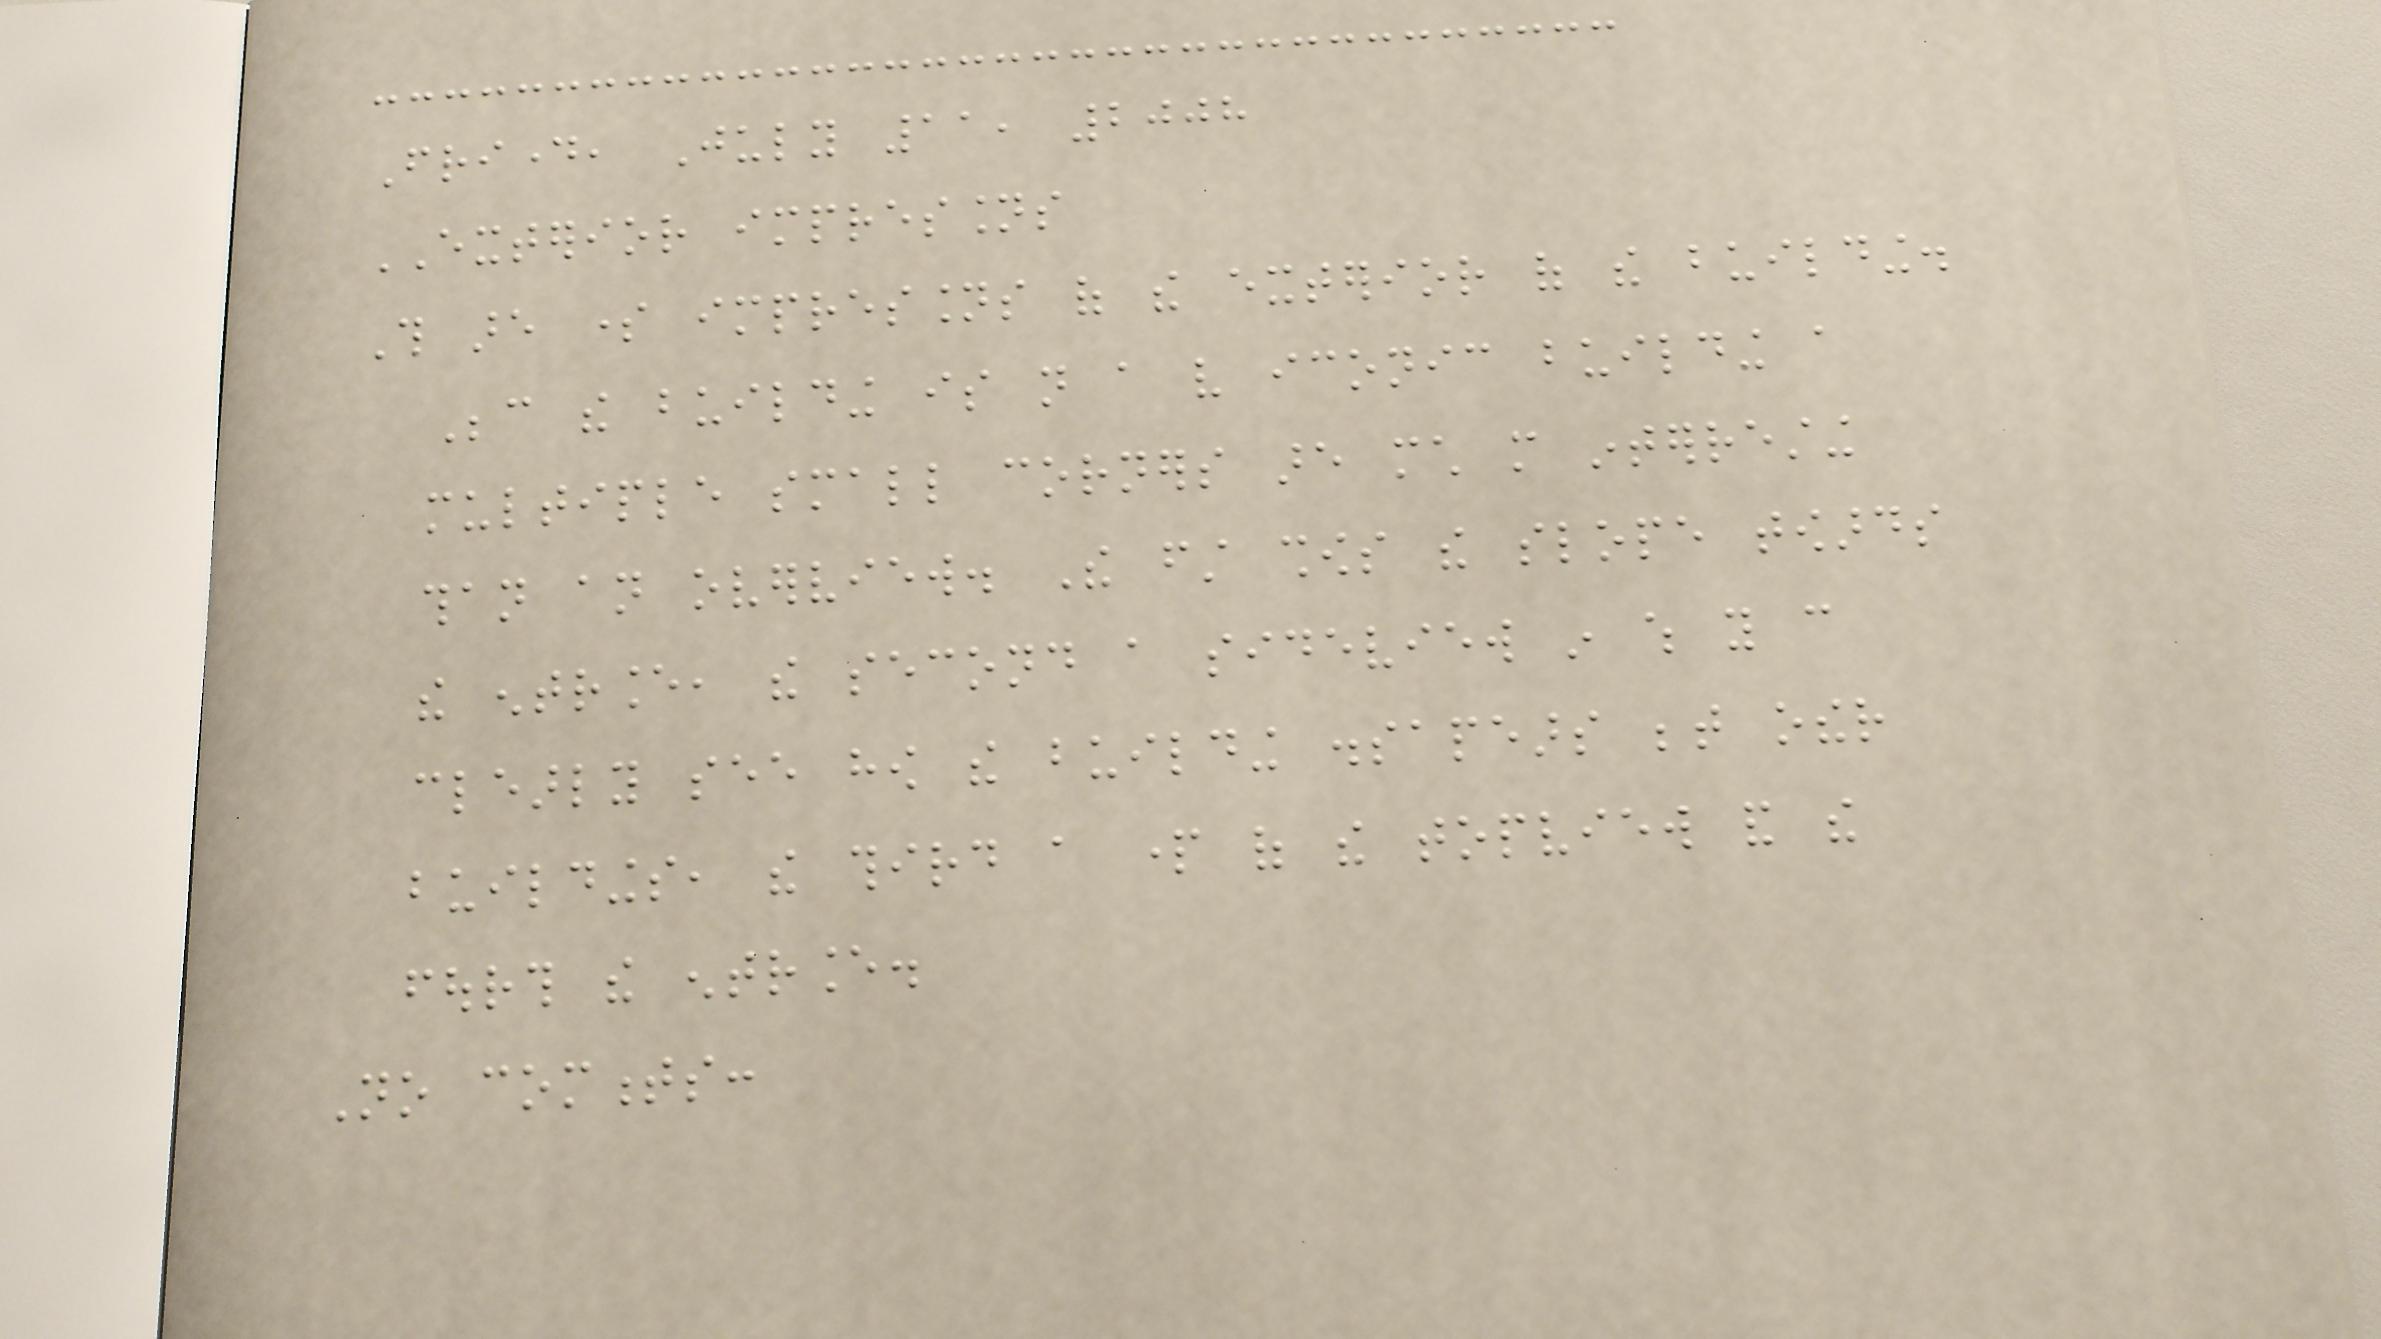Friday, July 11, 2008
EXTERIOR impressions
This are some impressions of the exterior of the building.
Because the building is not a very iconic building a
multiple small corners are much more interresting
than an overview. The first shows the slope towards
the entrance, the second a sideview in which you can
clearly see how the building dissapears between other
buildings, the third a part of the topview and the
fourth the entrance.
No comments:
